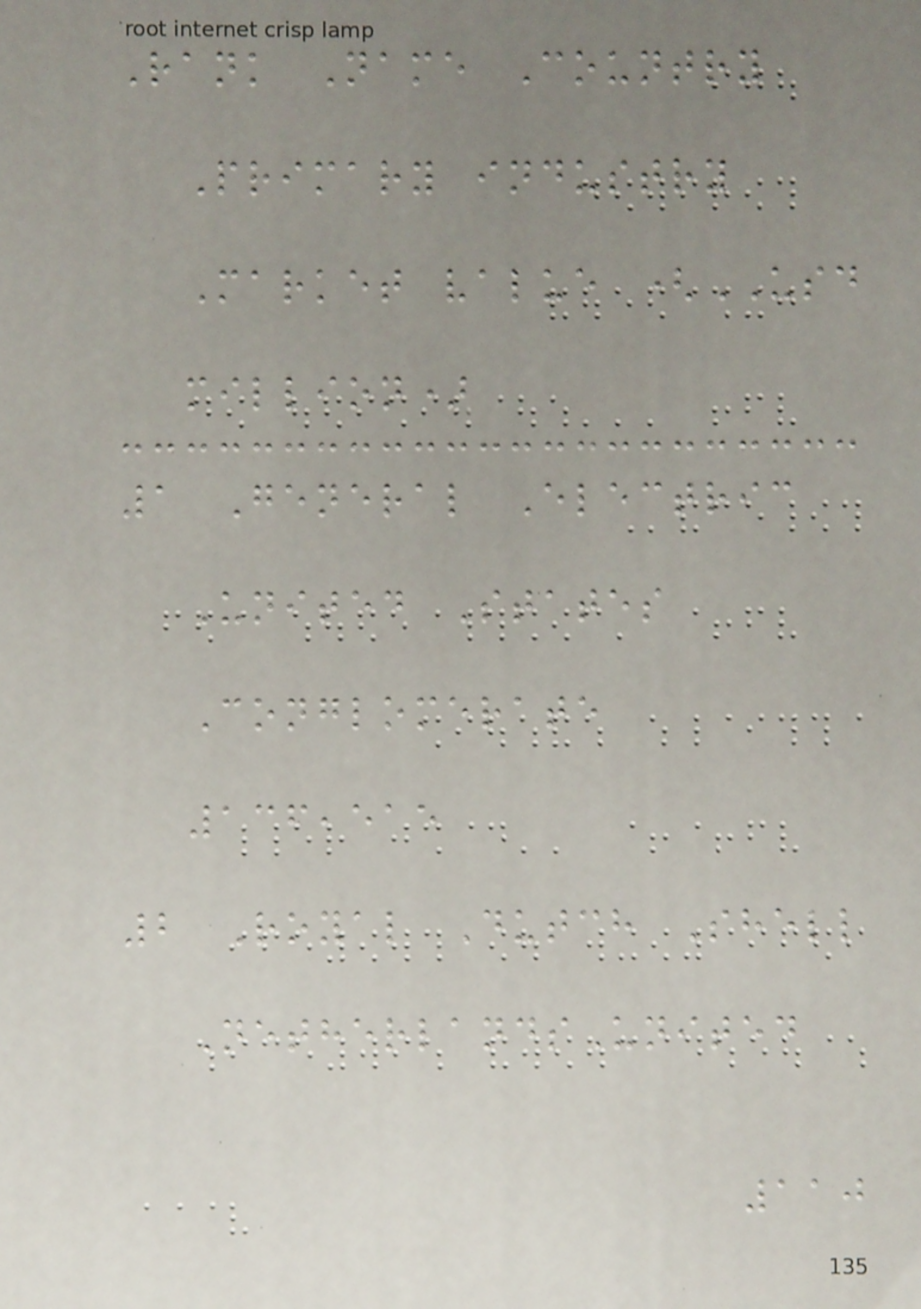Rank Name Country
Primary industry
Market value (USD
million)
1 General Electric
United States
Conglomerate
136,515
2 Royal Dutch Shell
NetherlandsUnited
110
